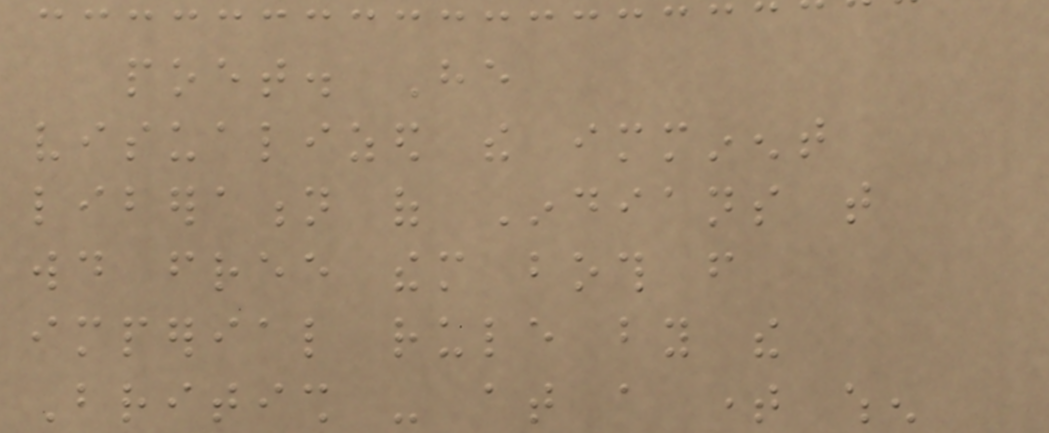poet. He
visualized the imminent
liberation of Indians that
would free them both from
imperial rule by the
British - at a time when
